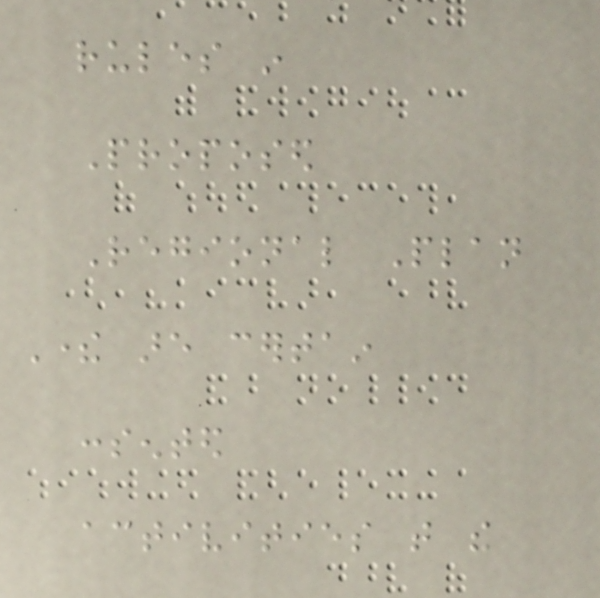rules in
Proposed
Regional Plan
There are certain
consented
activities that the
